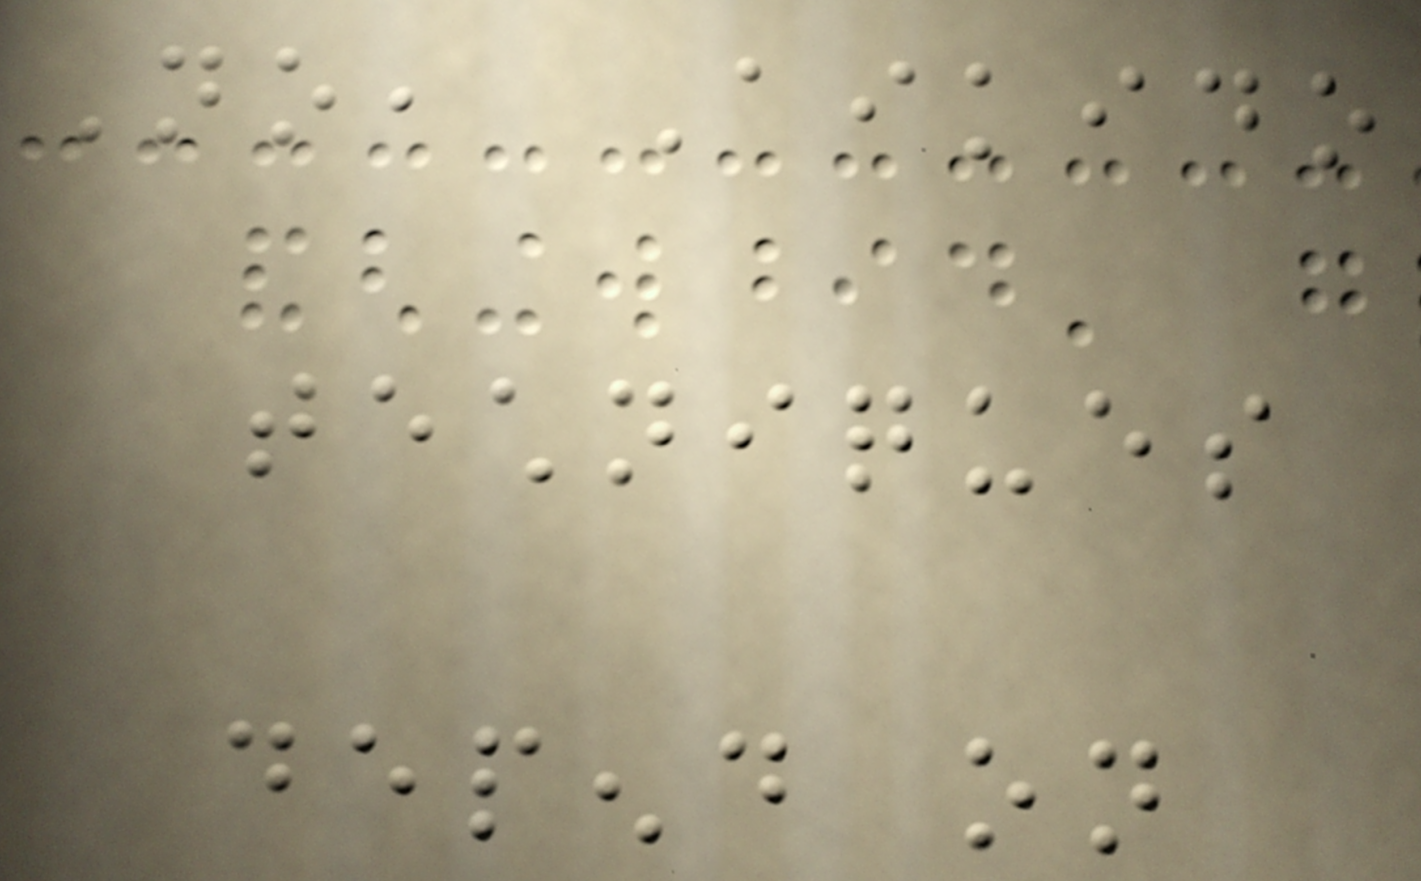No, Aikido
techniques
depend on
